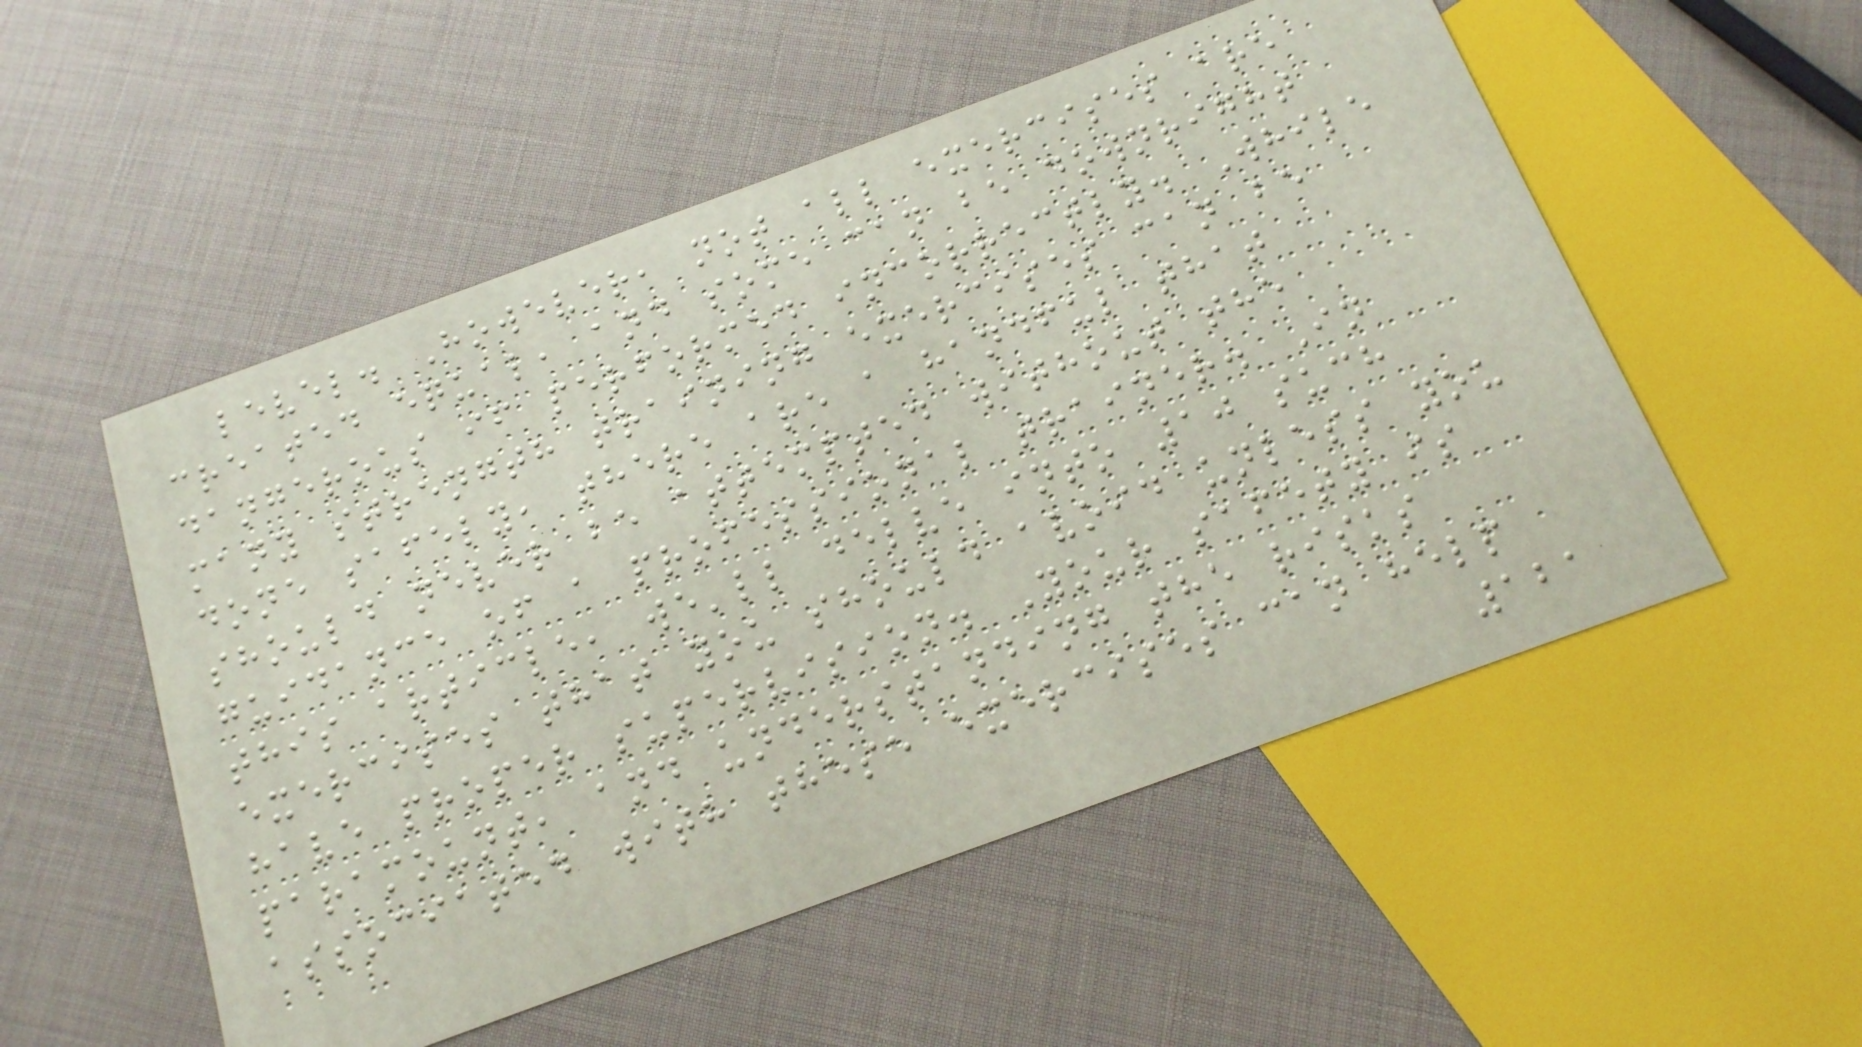level. However, not all exercises are
created equal, and some can be downright
dangerous if performed incorrectly. While
many strength training exercises can be
done safely, there are a handful that
should never be attempted without the
guidance of a professional trainer. In
this article, we'll delve into 10 such
exercises that you should avoid unless you
have proper supervision. Your safety is
paramount, and understanding the risks
associated with these exercises can help
121
